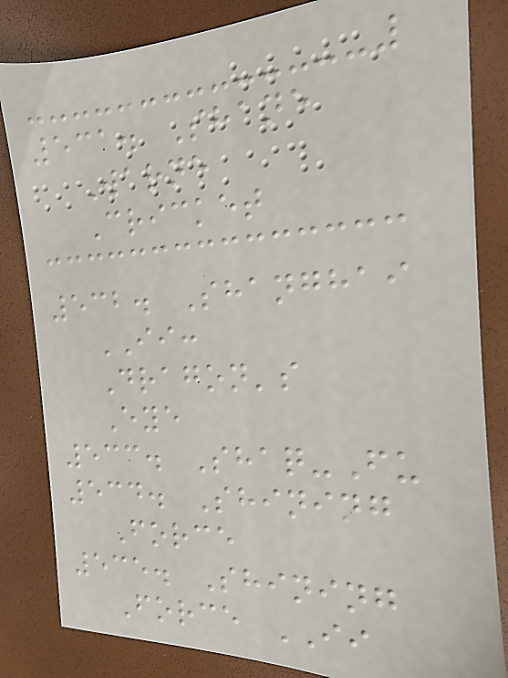531. Shane
Warne
Cricket
532. Shanghai
II:
Dragon's
Eye
533. Shaq-Fu
534. Shining
Force
535. Shining
Force II
